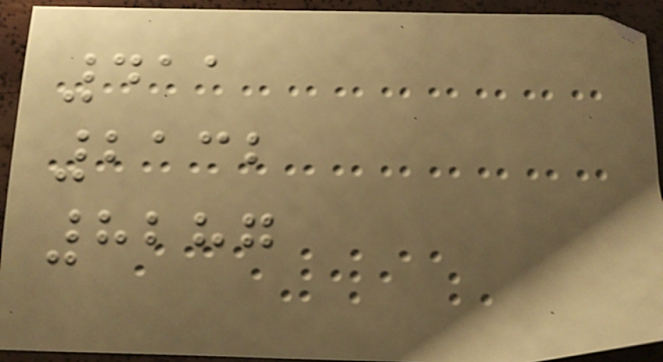411
2132
8287
